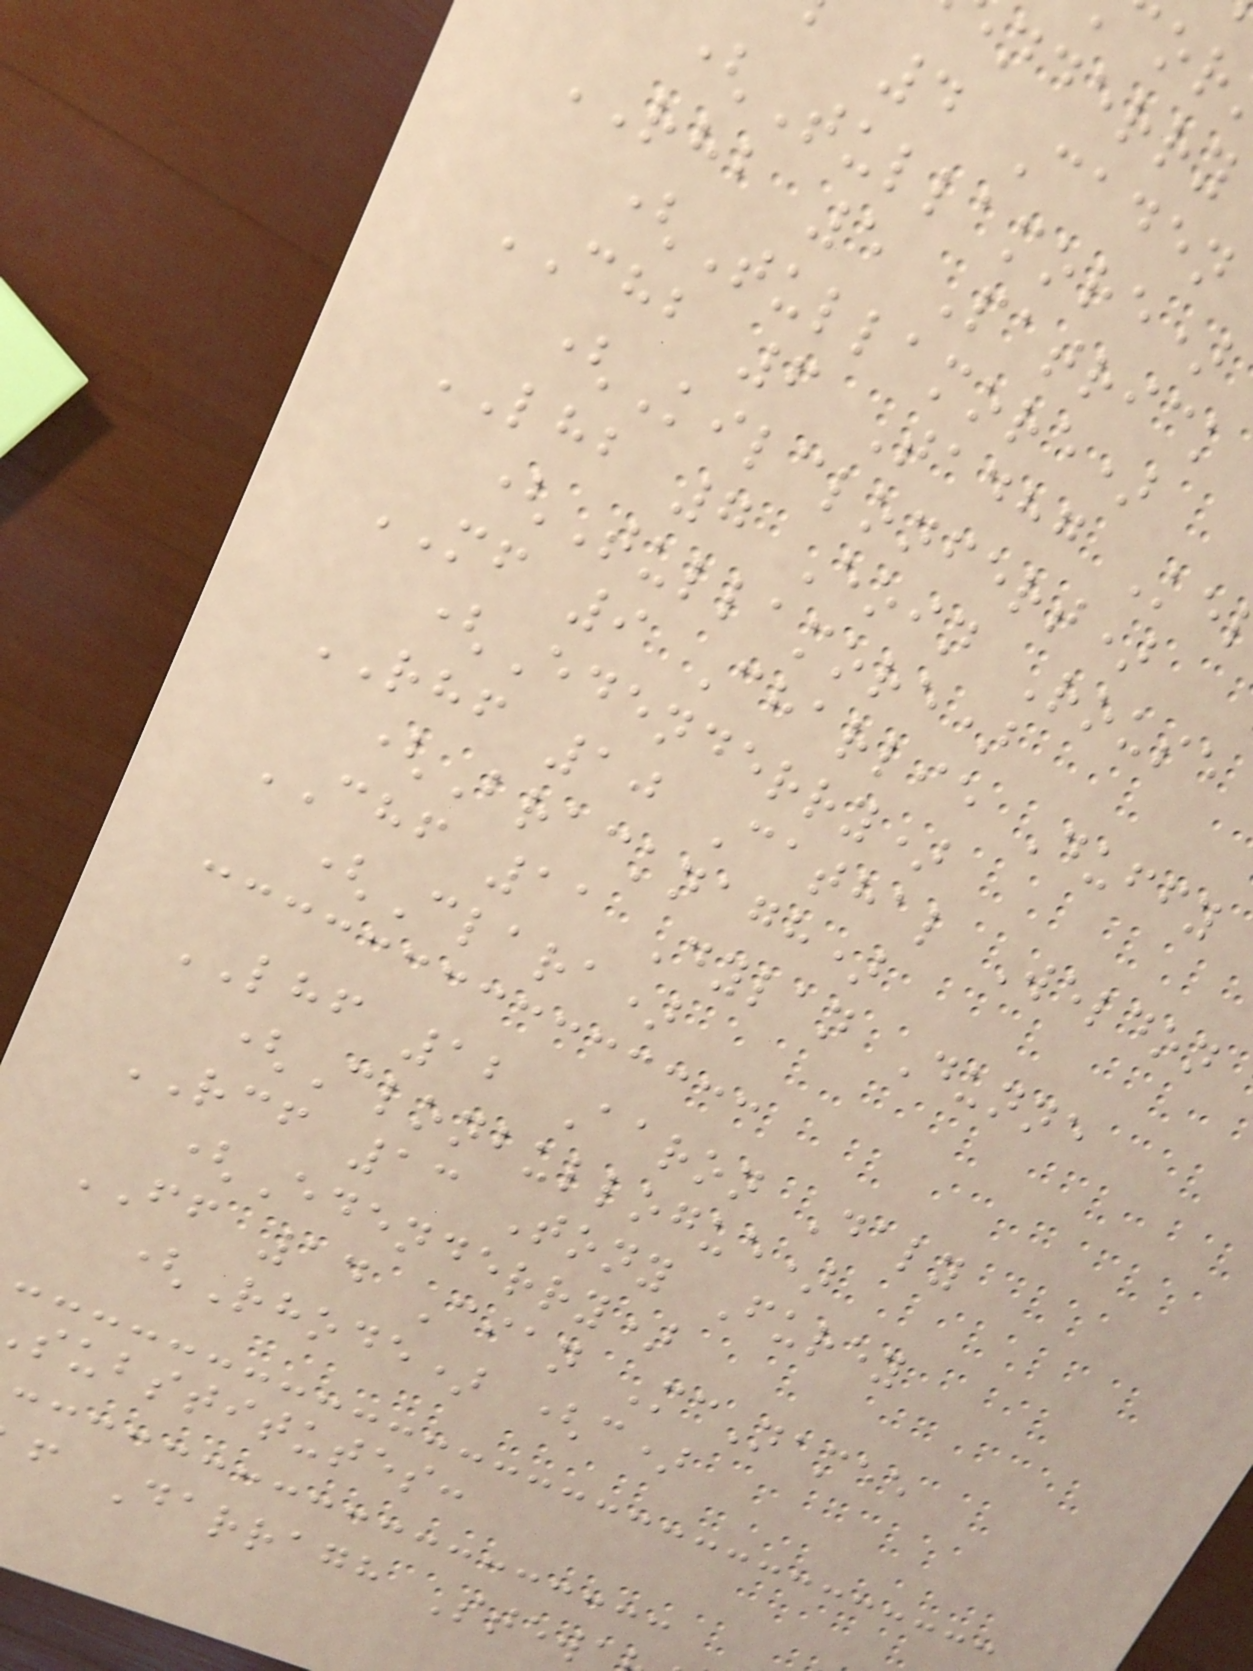4 Caden
(Tullamore)
RHB 5 Patrick
(Tullamore)
CHB 6 Tadhg Ke
(Kilclonfert)
LHB 7 Eoin Rouse
(Tullamore)
MF 9 Charlie Duffy
(Edenderry)
RHF 10 Cathal Weldon
(Bracknagh)
CHF 11 Dylan Dunne
(Clara)
LHF 12 Aaron Daly
(Clonbullogue)
RCF 13 Tony Furey
(Edenderry)
FF 14 Cian McNamee
(Rhode) (c)
substitutes:
f Darragh Stew
